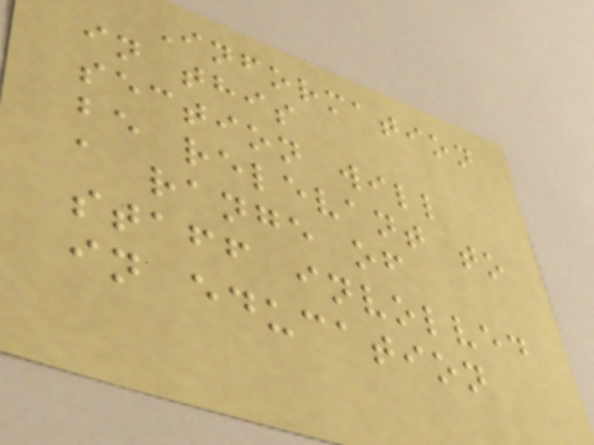Information
in this
section will
be relevant to
a range of
staff involved
in education
